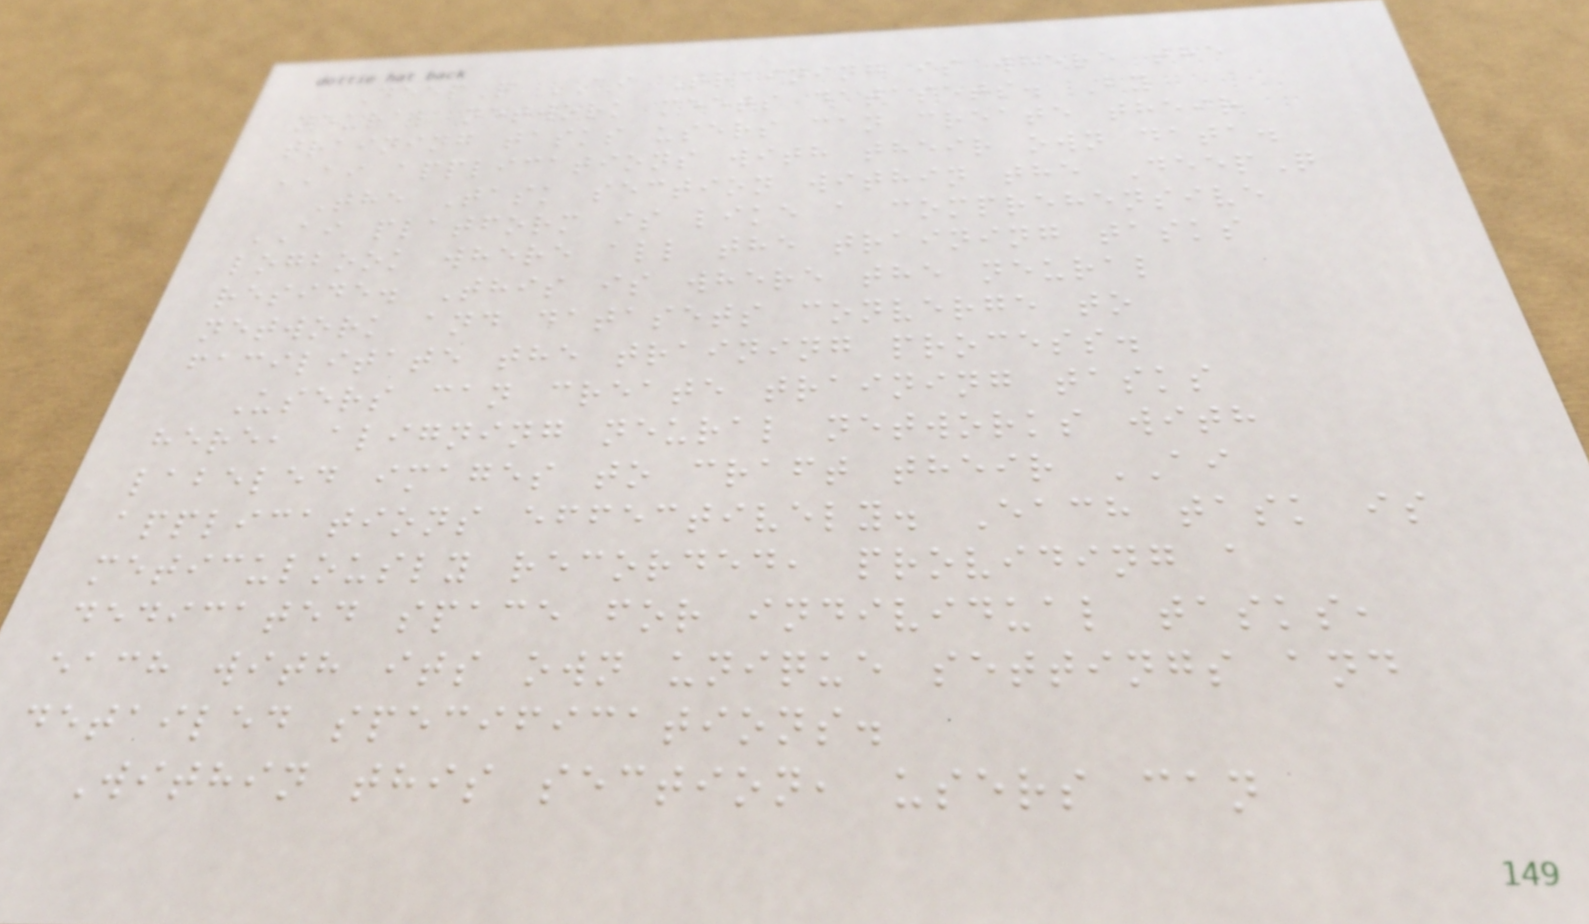DeepQ AI Training is where the
neural network meets datasets. By
training tasks users can create their
AI applications with their own data.
The Task section within the DeepQ
AI platform is like a comprehensive
logbook where all the training tasks
reside. This is where the neural
network and datasets converge to
facilitate the training process.
Users can create training tasks
here, aligning neural networks with
labeled images to craft their AI
applications effectively. Each task is
meticulously recorded, providing a
dedicated space for individual tasks,
each with its own unique settings and
detailed specifications.
Within this section, users can
